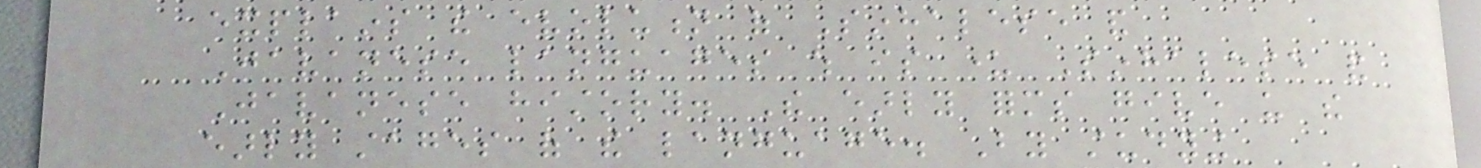explains the evolution of Sinhalese and
Javanese languages which is under Sinhalese and
Javanese history. The early forms give us the
early stages of the language. By studying
